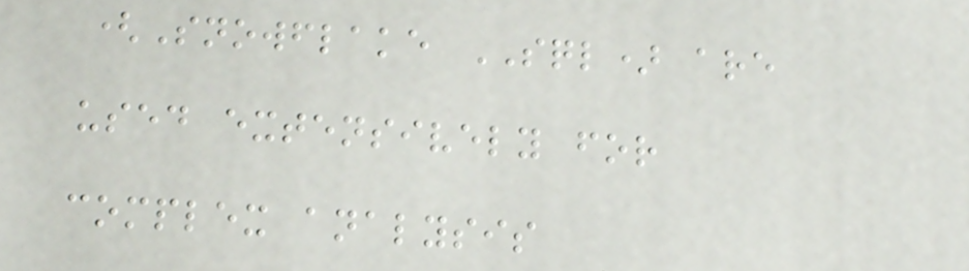(Snowflake SQL) are
used extensively for
complex analysis
